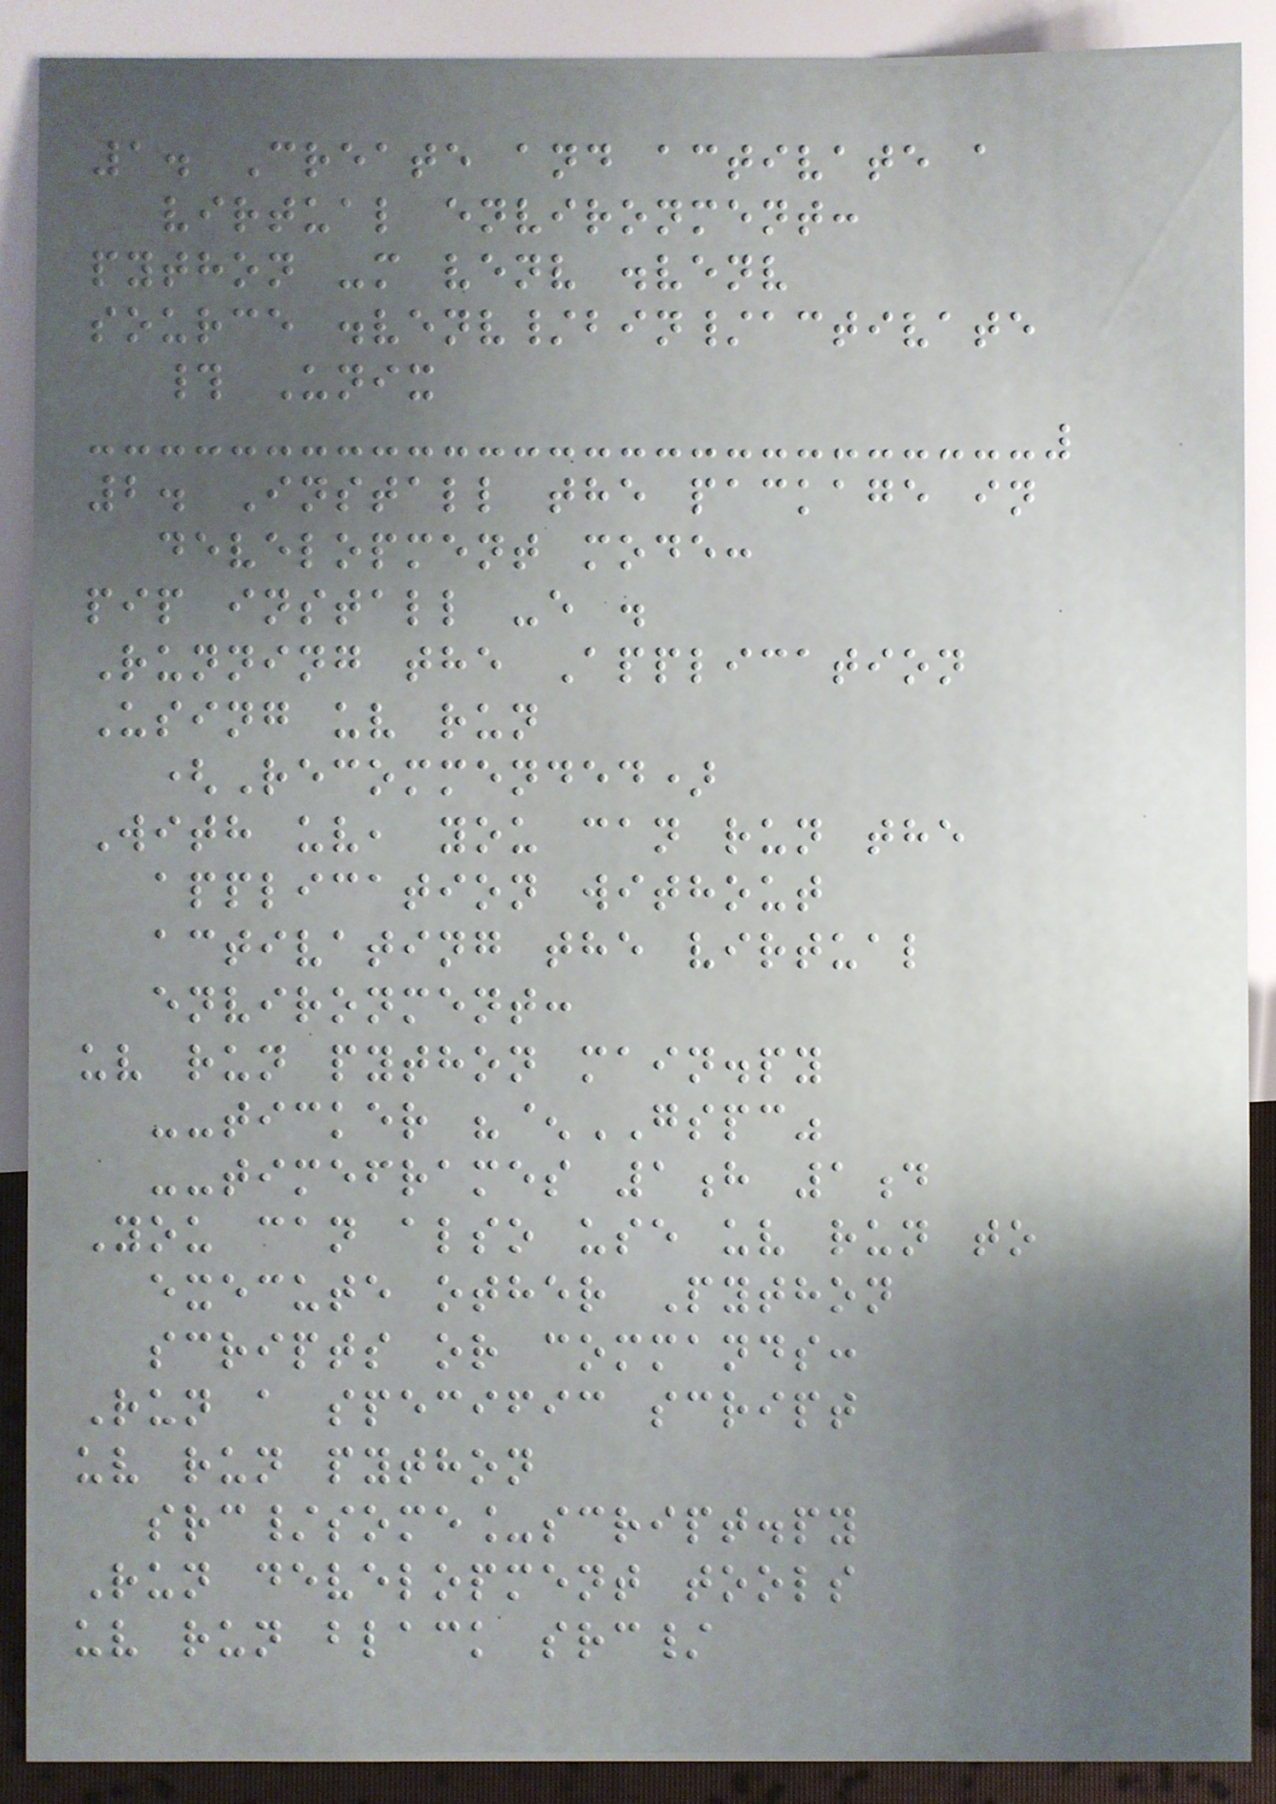1. Create and activate a
virtual environment:
python -m venv .venv
source .venv/bin/activate
# Unix
2. Install the package in
development mode:
pip install -e .
Running the Application
Using uv run
(Recommended)
With uv, you can run the
application without
activating the virtual
environment:
uv run python main.py
--ticker "^GSPC"
--timeframes 1h 1d
You can also use uv run to
execute other Python
scripts or commands:
Run a specific script
uv run python
src/some_script.py
Run development tools
uv run black src/
